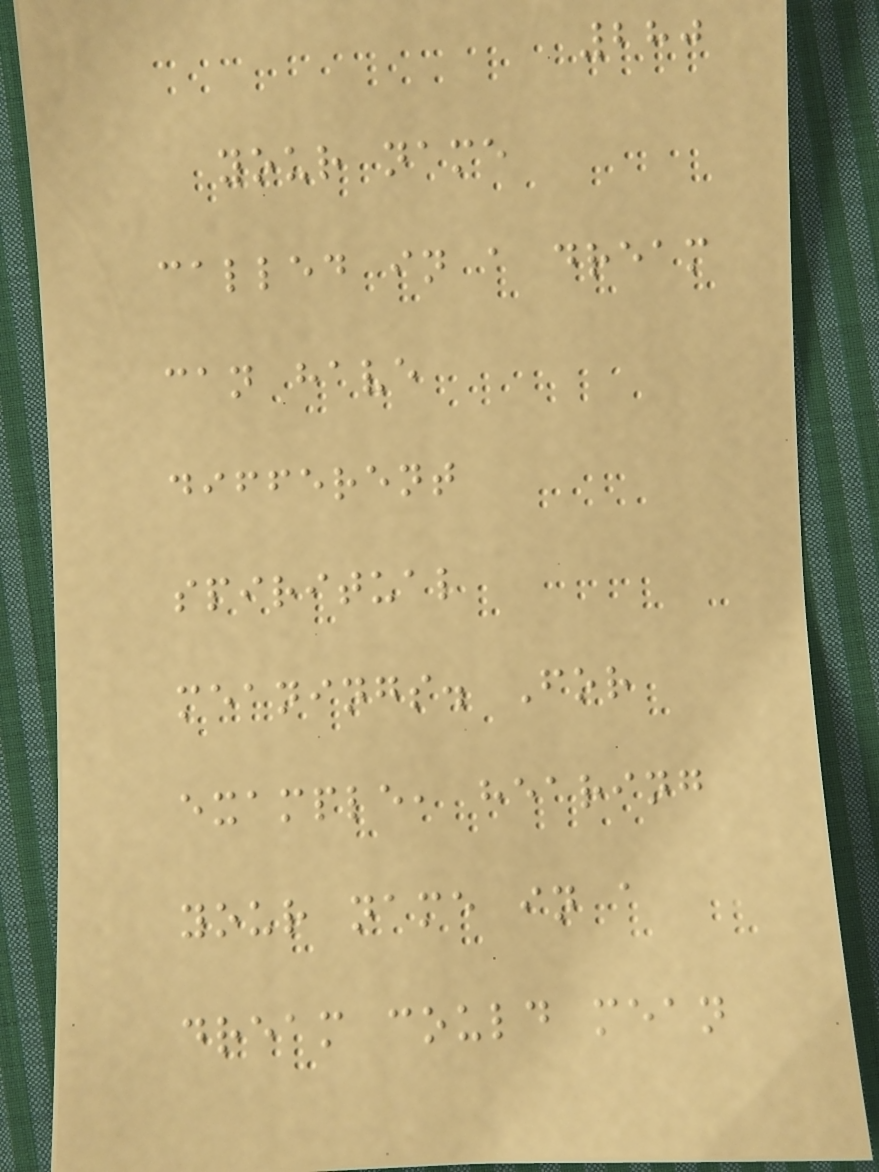280
your name
called in a dream
can have
different
spiritual
meanings. For
example, hearing
your name in a
dream could mean
